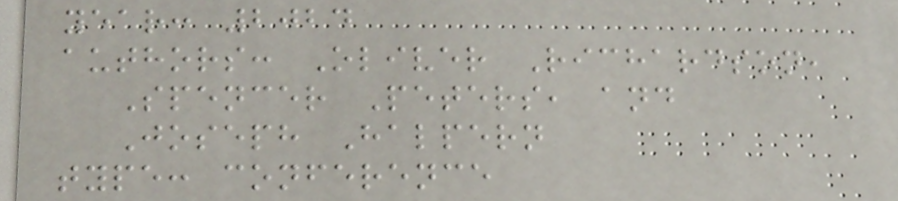year: 2024
authors: Oliver Richardson,
Spencer Peters, and
Joseph Halpern
type: conference
